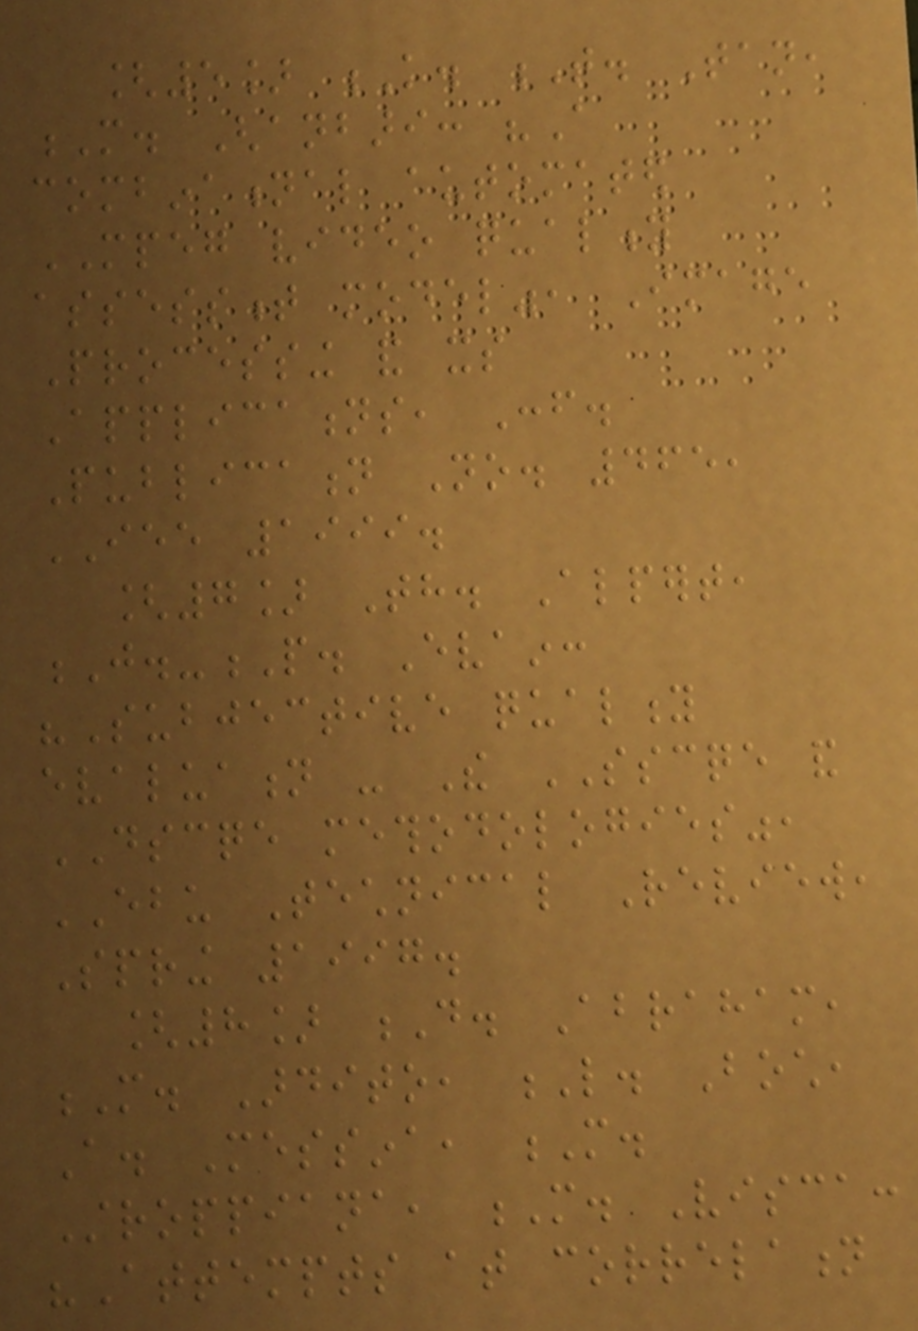[5] K. T. Tan,
M. Ghanbari: "A
combinational automated
MPEG video quality
assessment model", Image
Processing and its
Applications, Conf.
Publication No. 465,
IEE 1999.
[7] Th. Alpert,
J.-P. Evain:
"Subjective quality
evaluation - The SSCQE and
DSCQE methodologies",
EBU Technical Review,
Spring 1997.
[8] D. Abraham,
M. Ardito, L. Boch,
A. Messina, M.
Stroppiana, M. Visca:
"Attempts at correlation
